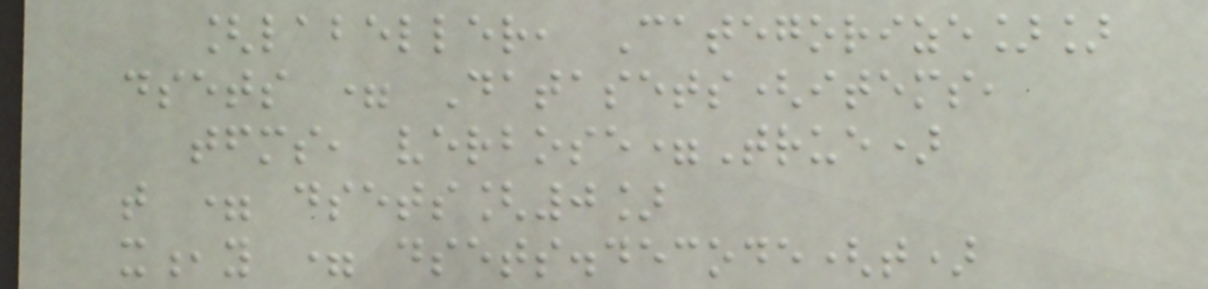[labeller, Categorize]]
dsets = Datasets(items,
tfms, verbose=True)
t = dsets[0]
x,y = dsets.decode(t)
